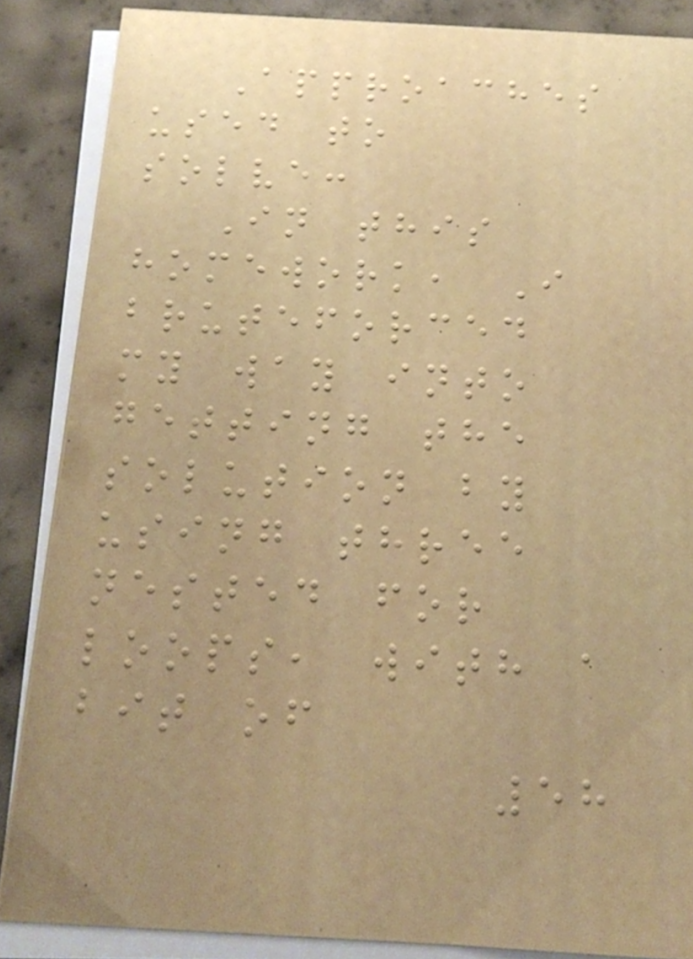Approaches
used to
solve:
In this
homework, I
bruteforced
my way into
getting the
solution by
using three
nested for
loops, with a
bit of
58
